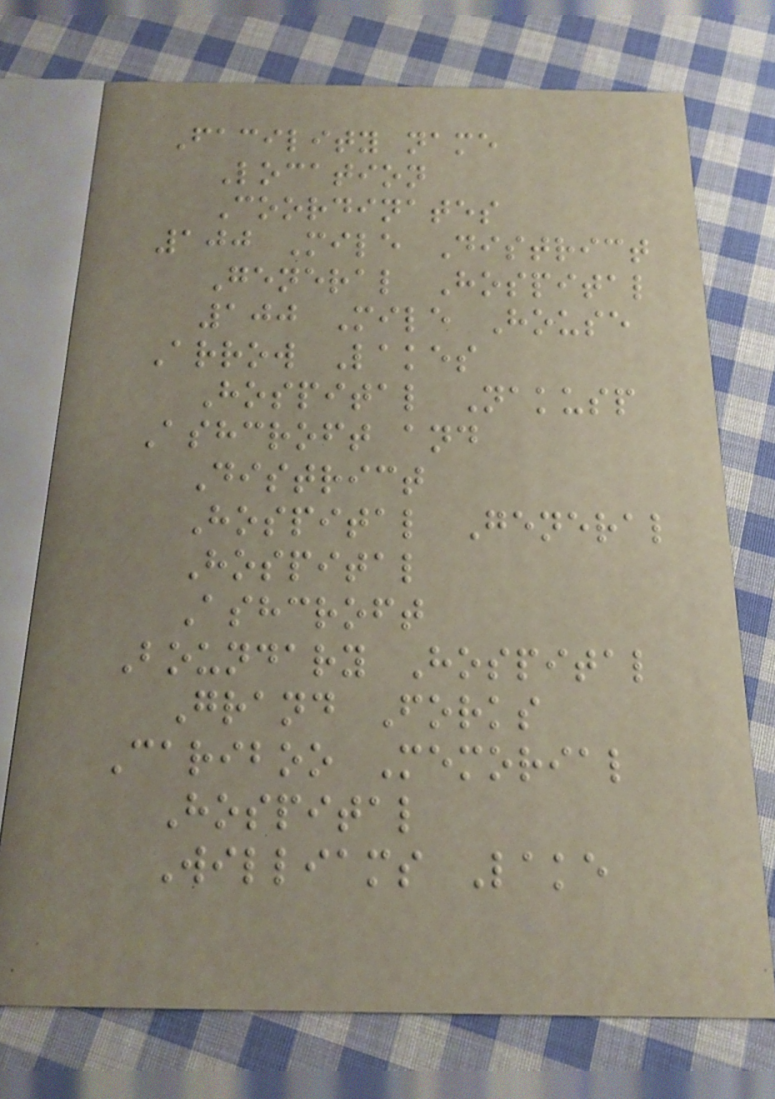Facility name
Location
Coordinates
100 Mile District
General Hospital
100 Mile House
Arrow Lakes
Hospital Nakusp
Ashcroft and
District
Hospital General
Hospital
Ashcroft
Boundary Hospital
Grand Forks
Cariboo Memorial
Hospital
Williams Lake
